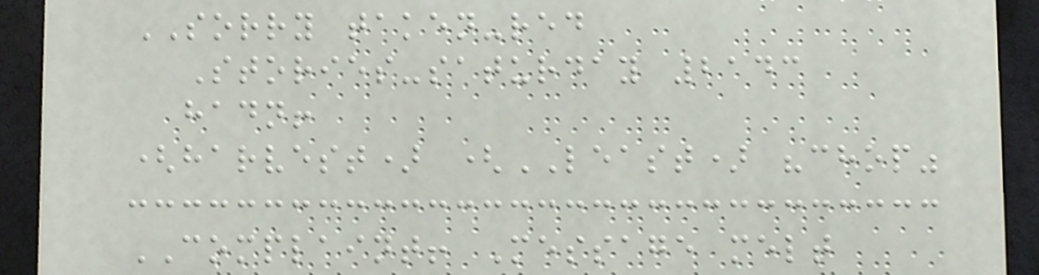SORRY taken-red
Stories-saturday 2143
hadn!
(harvest) (LEAST) "chop"
COMPLAINT! Message melt
